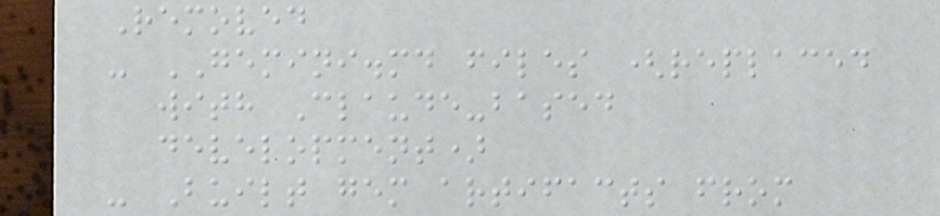Removed
- GEMINI.md files (replaced
with Claude-based
development)
- Built gem artifacts from
